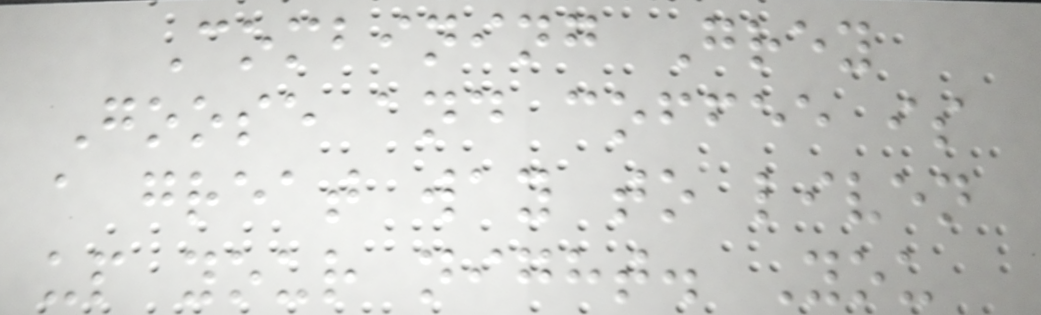Combining Grey
Goose and coffee is
a great way to liven
up your night. You
